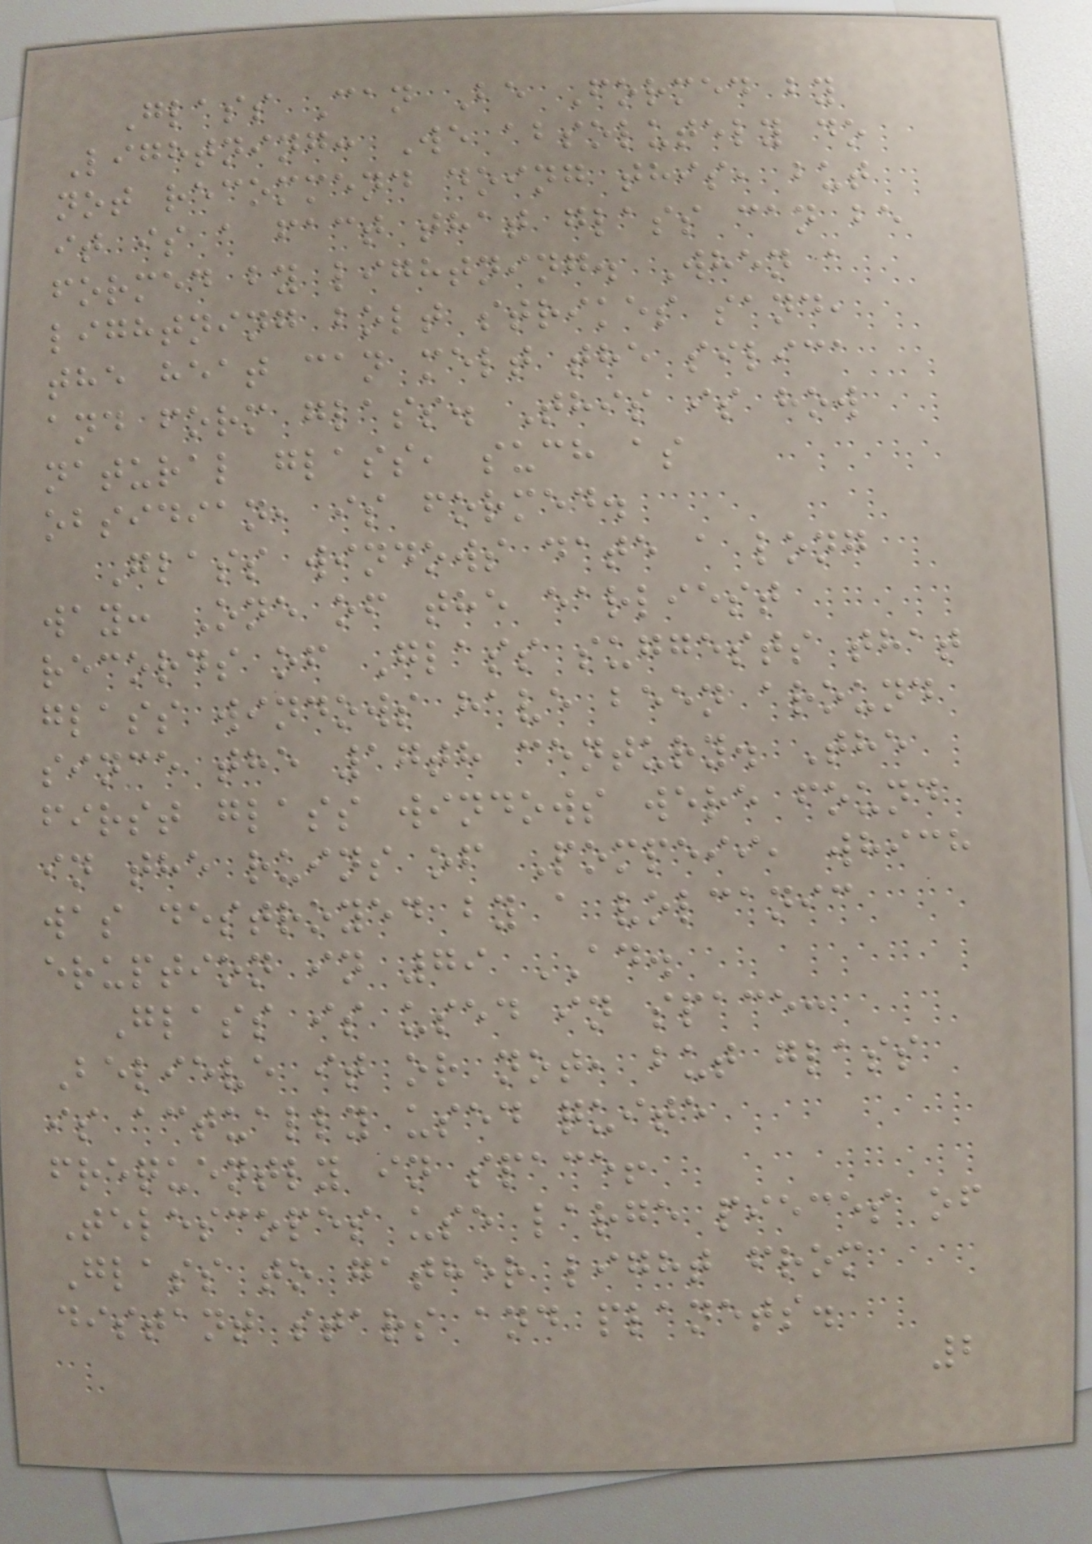Glass Can Be Formed by
Lightning: We absolutely do
not recommend doing this, but
it is a fact that glass can be
formed by lightning. When a
lightning bolt strikes sand,
the heat can melt the silica
and form glass. This is how
natural glass, such as
obsidian, is formed.
Glass windows date a long
way: One of the earliest
records of Glass suggests that
glass windows have been around
since the 17th century. The
first glass windows were found
in the ruins of Pompeii, which
was destroyed by a volcanic
eruption in 79 AD.
Glass is used in space:
Believe it or not, but glass
is actually used quite
frequently in space!
Telescopes use large pieces of
Glass to gather light from
distant stars and planets.
2
